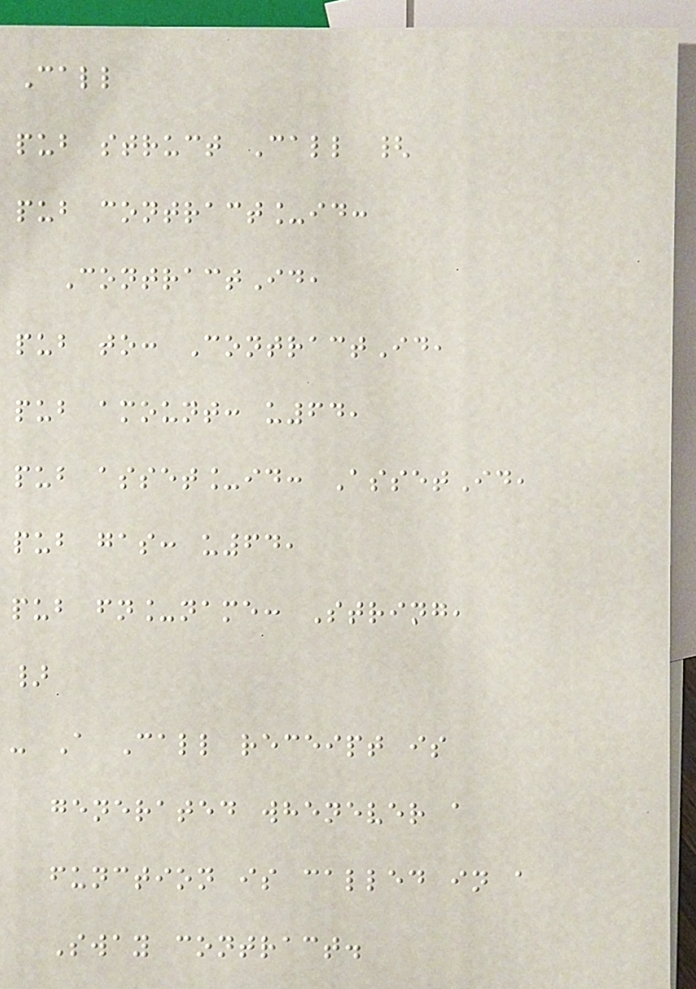Call
pub struct Call {
pub contract_id:
ContractId,
pub to: ContractId,
pub amount: u64,
pub asset_id: AssetId,
pub gas: u64,
pub fn_name: String,
}
- A Call receipt is
generated whenever a
function is called in a
Sway contract.
